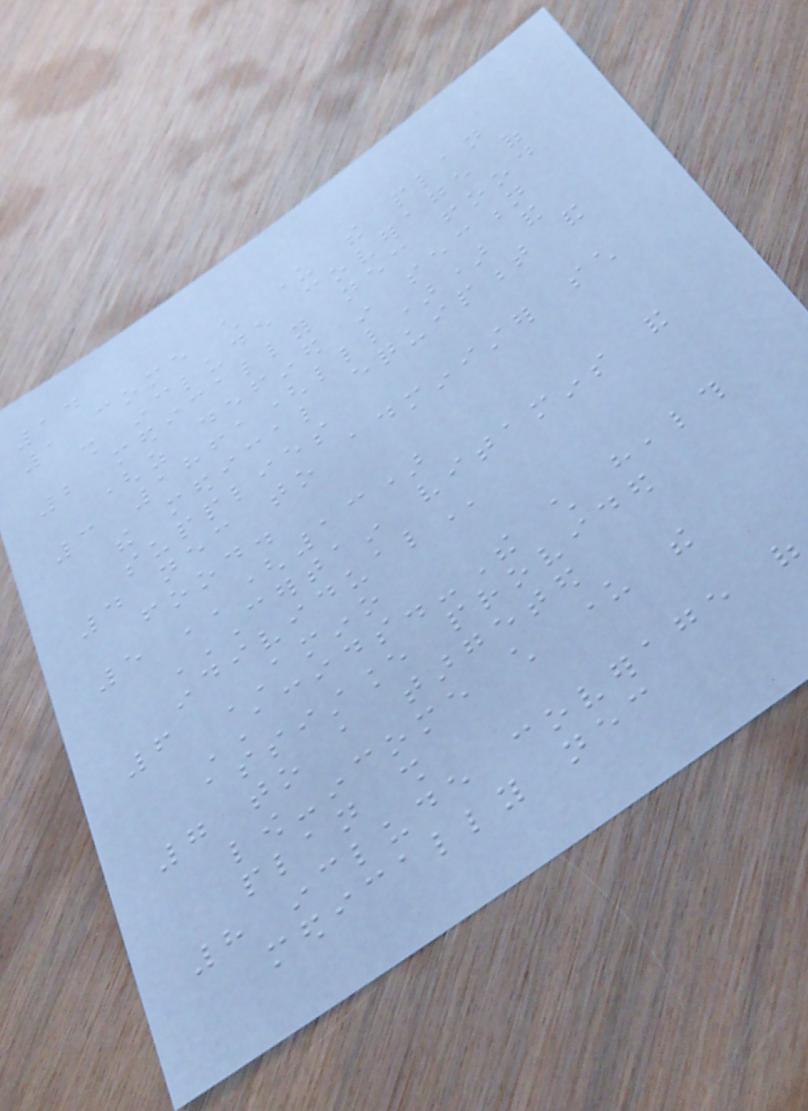14
1 come child under the plan
shall include coverage of
2 medically necessary food
(as defined in section
3 1861(lll)) and
the medical equipment and
supplies
4 necessary to administer such
food.
5 ''(13)
CERTAIN VITAMINS AND
INDIVIDUAL
6 AMINO
ACIDS.-The child health
assistance provided
7 to a targeted
low-income child under the
plan shall
8 include coverage of
medically necessary
